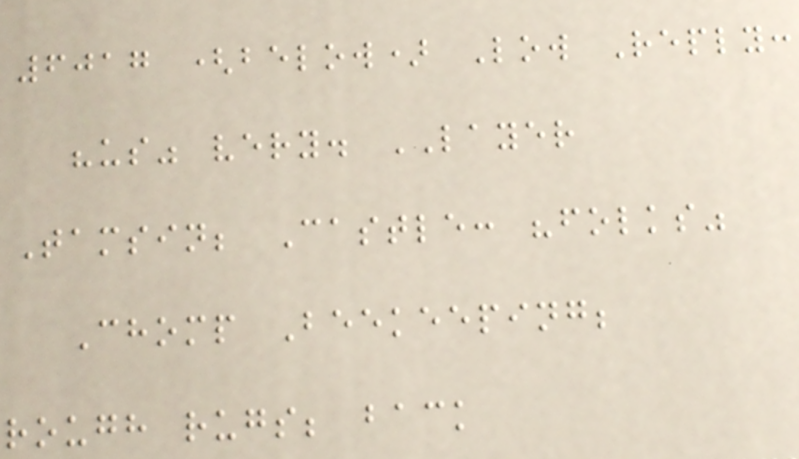6017 (below) Low Reply:
"us" very. LAYER
Tamsin; Castle: "folks"
Chomp Beekeeping;
rough rugs; back
